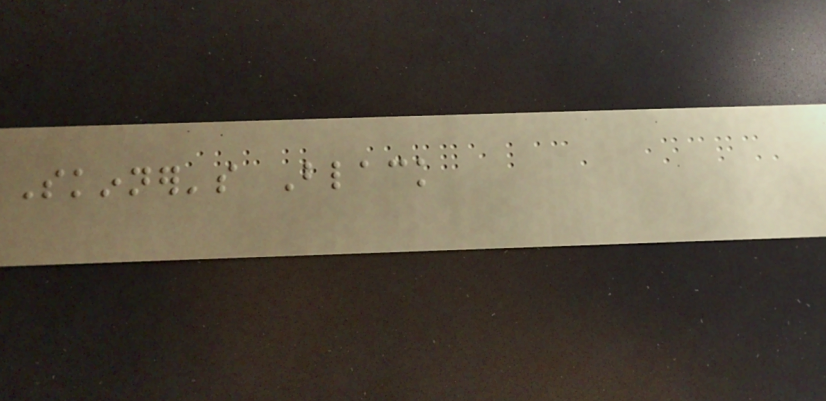Skinner's Black
